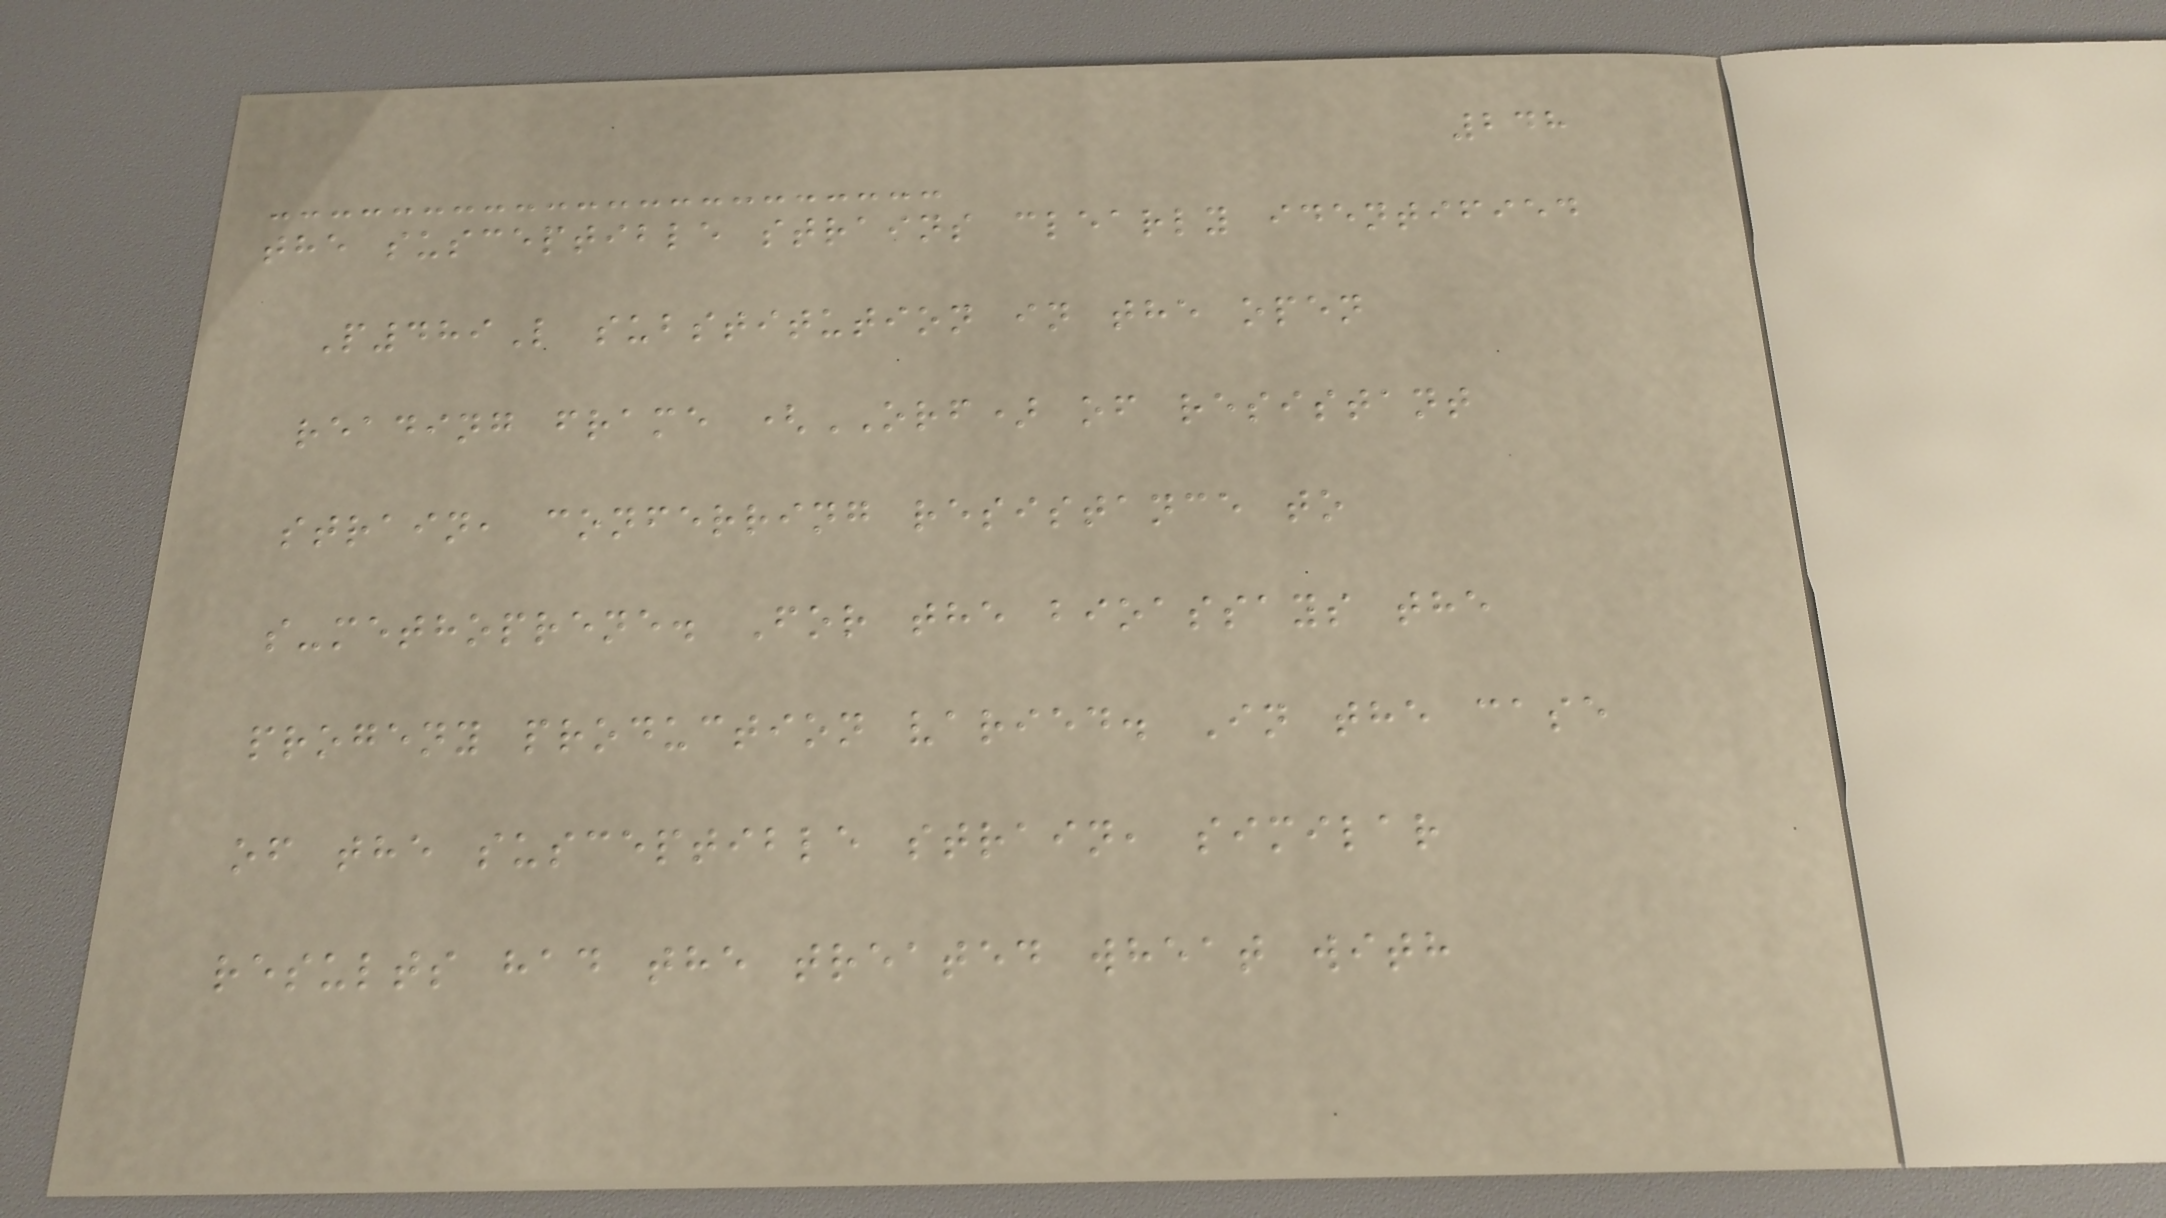248
the susceptible strains clearly identified
P489L substitution in the open
reading frame (ORF) of resistant
strain, conferring resistance to
s-methoprene. For the bioassays the
progeny production varied. In the case
of the susceptible strain, similar
results had the treated wheat with
